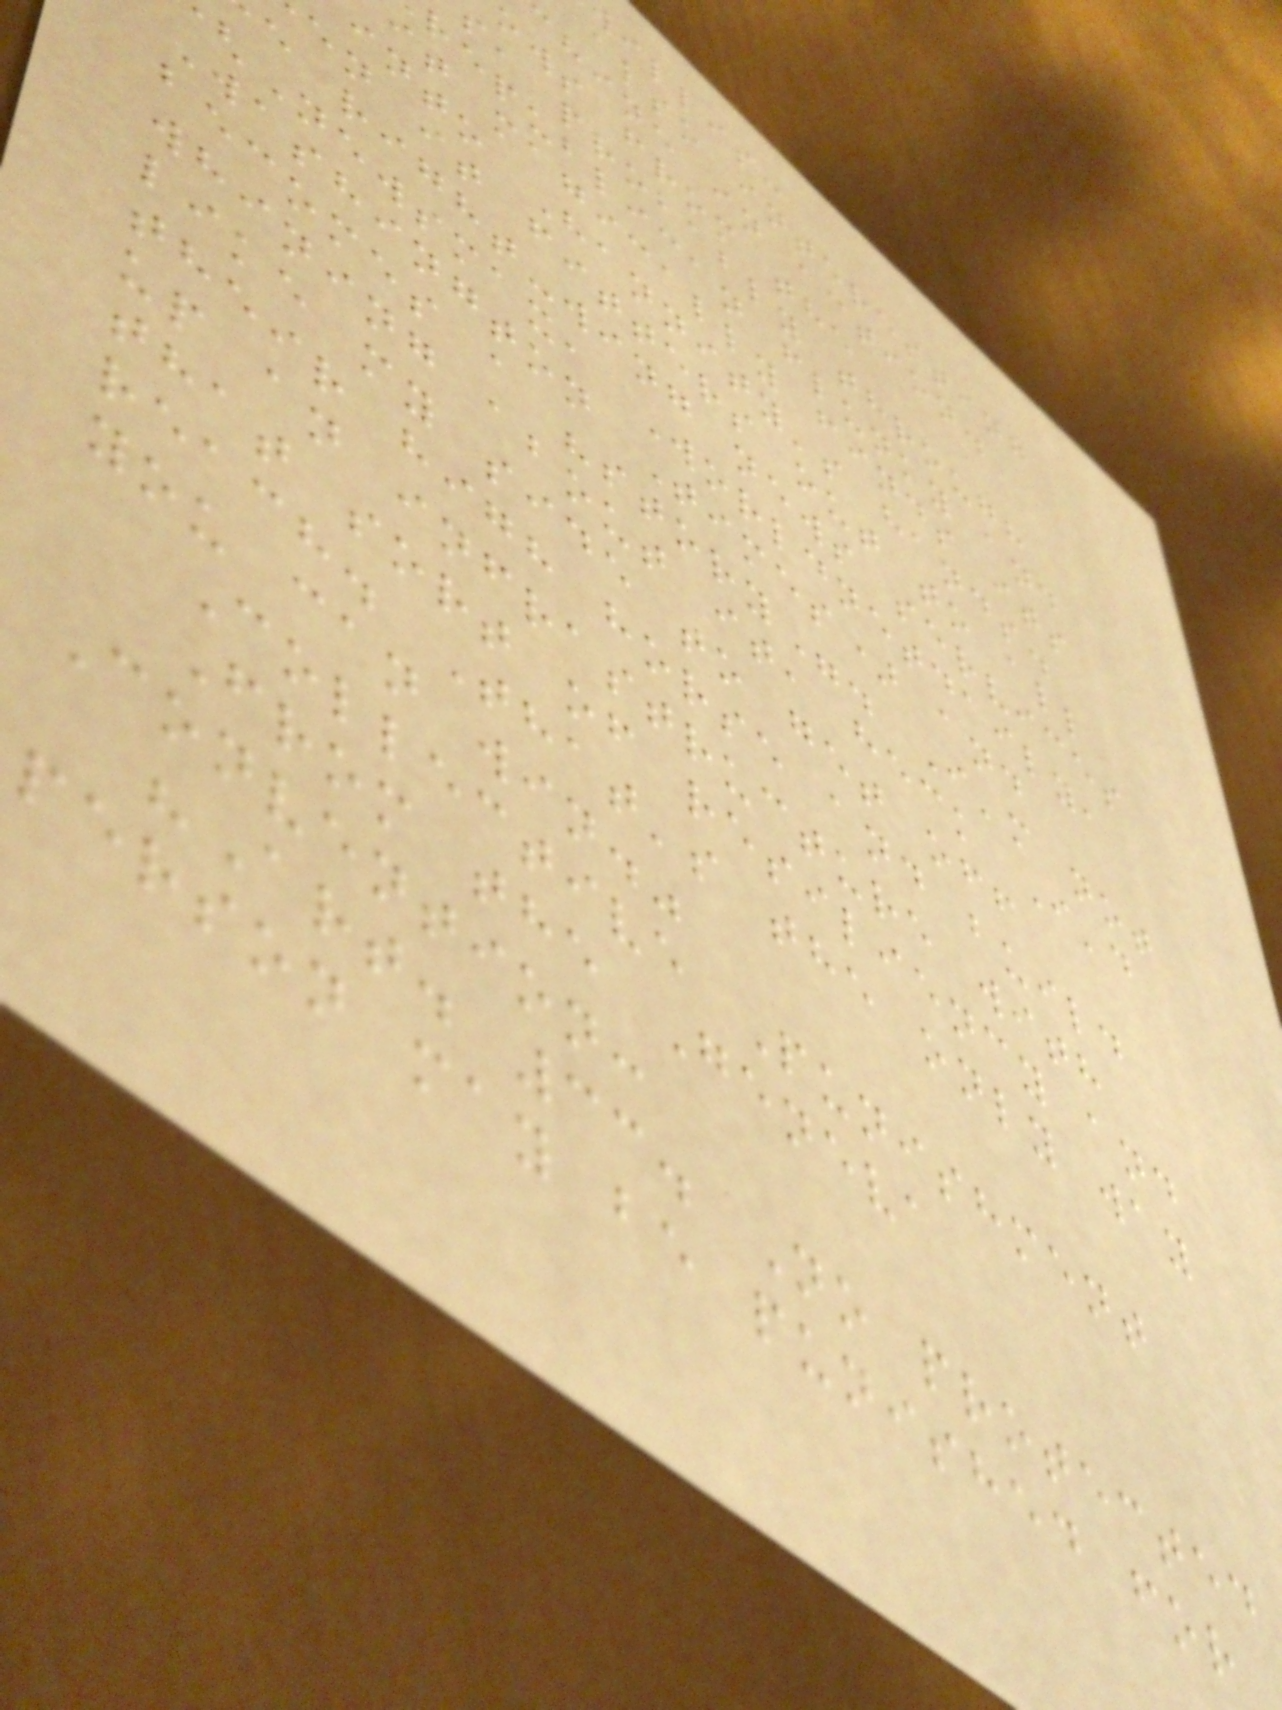illis:
also interesting
chine in action.
ows from the
s, probably through
republican flunky and
it magically finds its
into Hannity's hands.
en it fitters out to all
e right-wing news services
Newsmax, Worldnetdaily,
Washington Times) and
becomes a "story". I'm not
whining about it, heck I'd
like my side to get off
their high horse and build
up an infrastructure with
that sort of resiliency and
reach. That's the only way
you can win."
Collective Punishment
From the Geneva
Convention:
"Art. 33. No protected
person may be punished for
